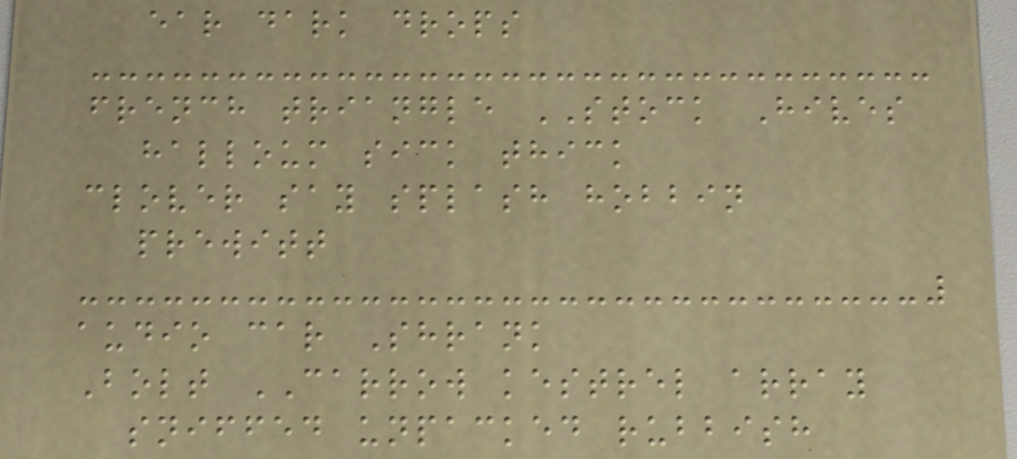ear dark drops
french triangle STOCK Hives
halloum sick thick
clover say splash hobbin
prewitt
audio car Shrank
Bolt CARROW kestrel array
sniffed unpacked rubbish
